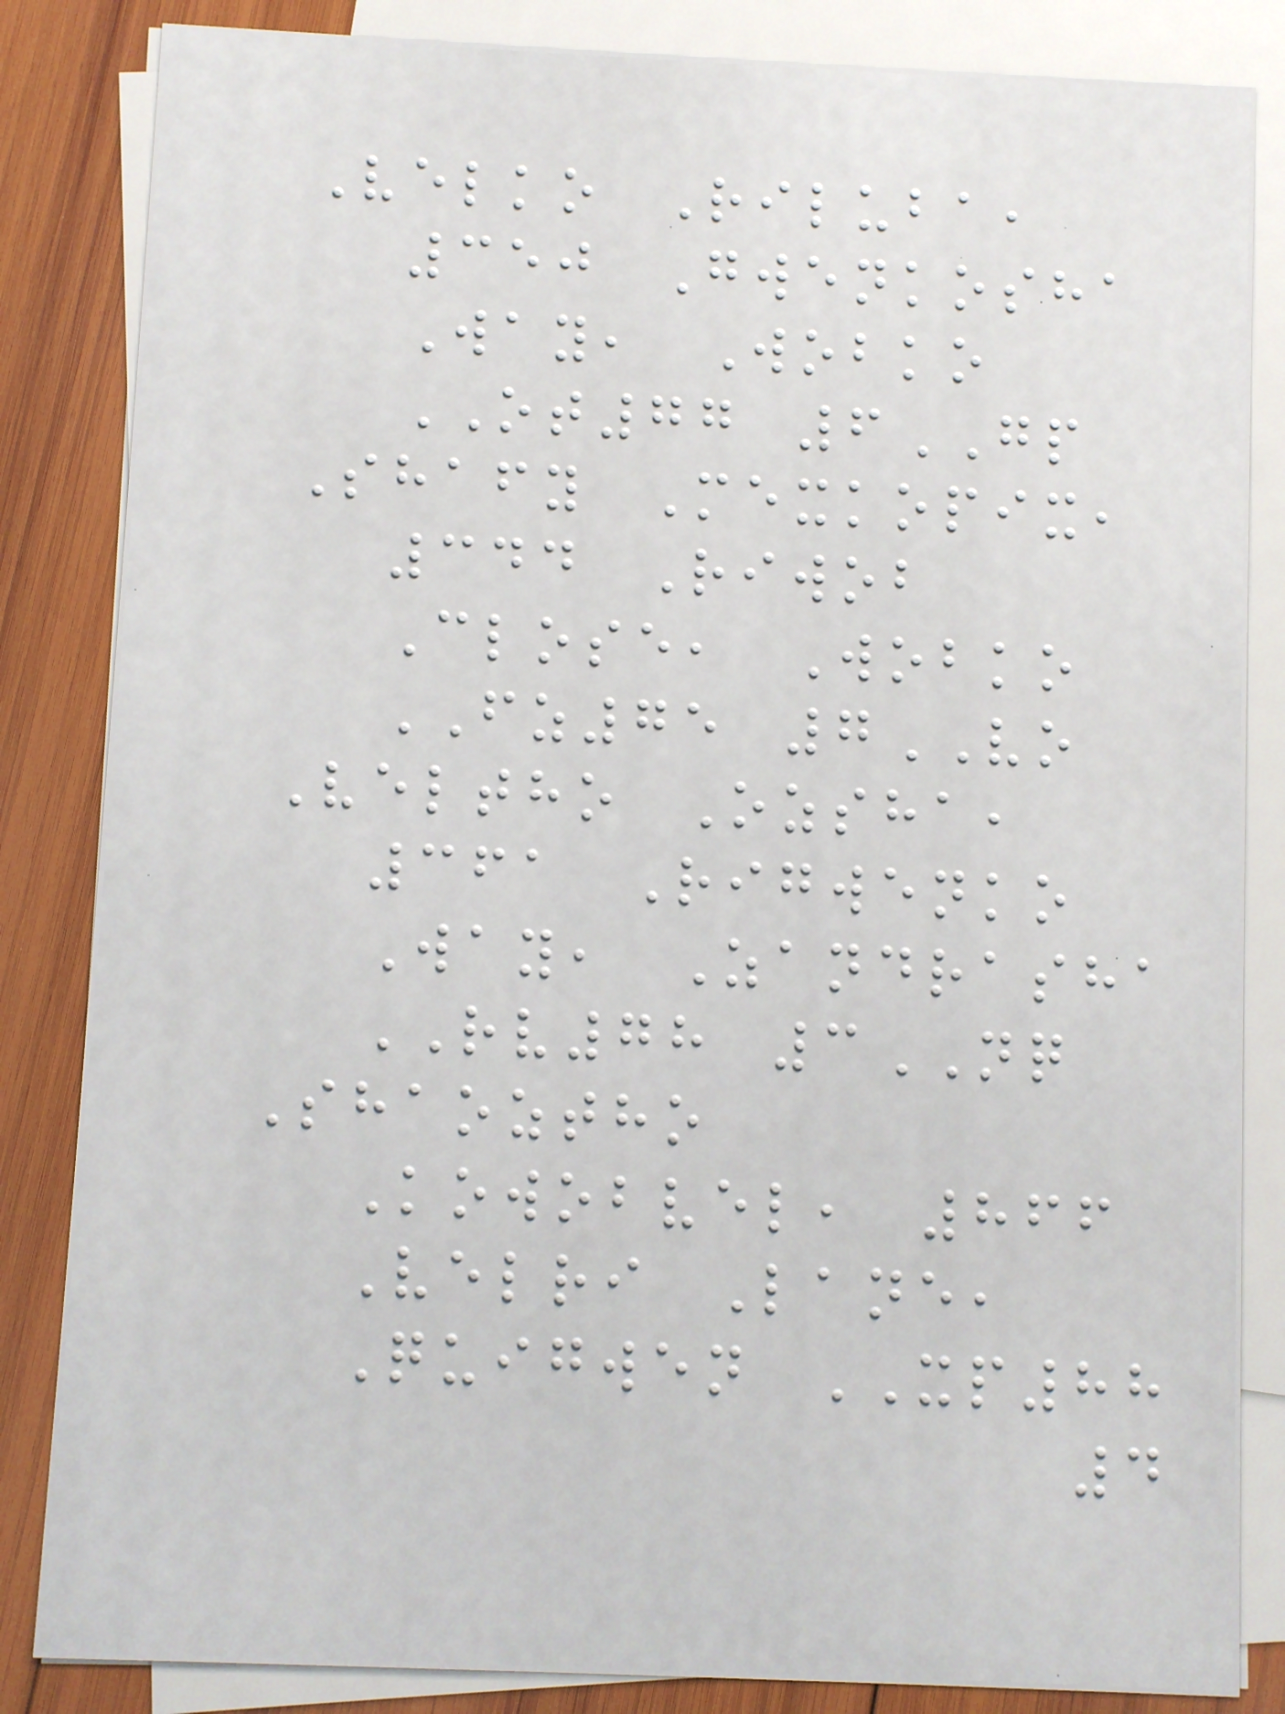Velko Riluba,
350 Gwenkosha
Way, Wobko
OT77 6GP
Shafy Mexkopix,
344 Riwob
Close, Wobko
FZ75 7VO
Veltho Ozsha,
361 Rigwenko
Way, Zandrasha
RV78 3NQ
Shaoztho
Kowobvel, 866
Velri Lane,
Quigwen XP88
4
